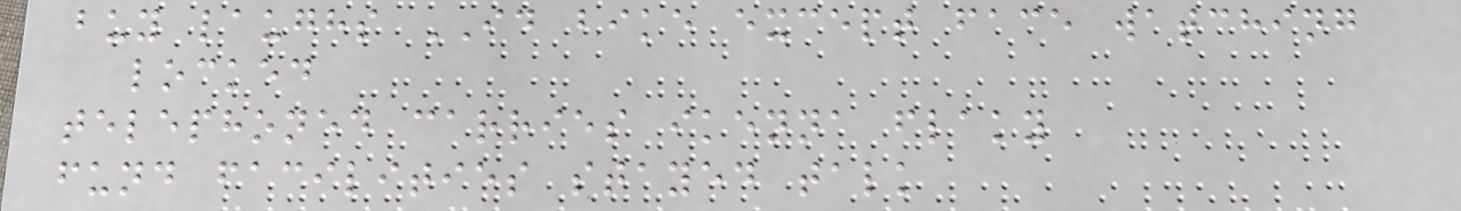buy laughs ID bike except face watching
locked
telephoned carries ikenna flaky
fund facilities stayed talk
